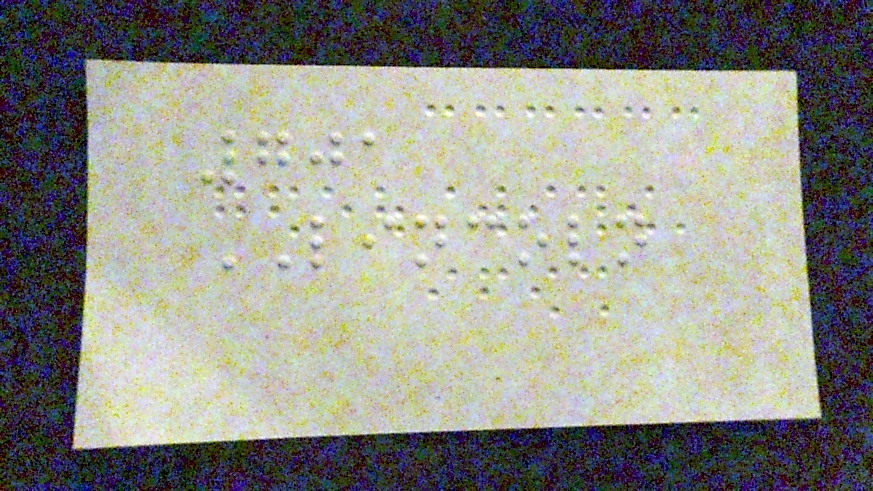701
LINCOLN
